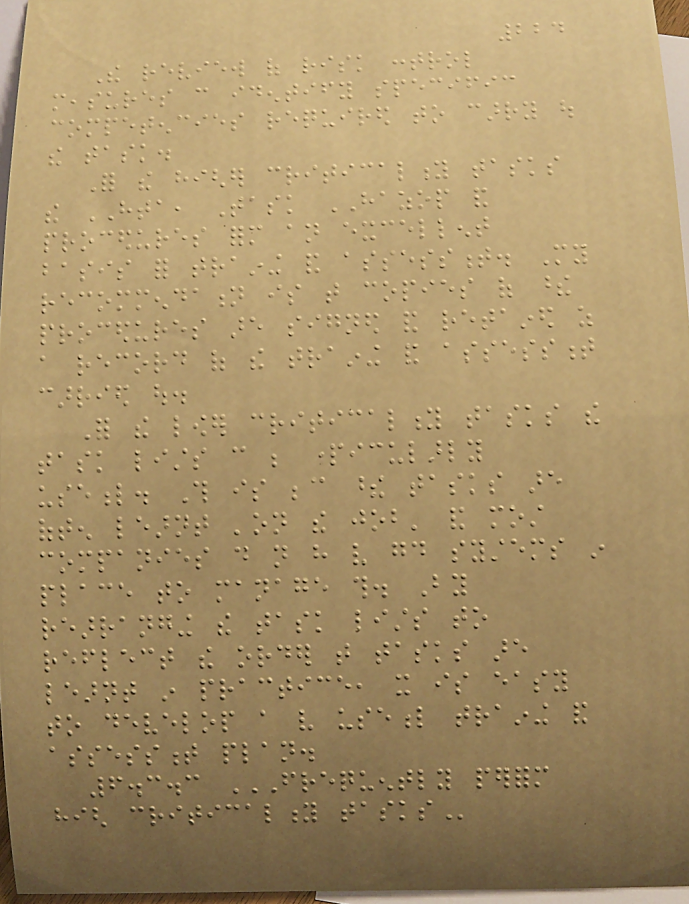224
The review of risk control
measures can identify specific
competencies required to carry out
the task.
For the higher criticality tasks
the HTA, Task HAZOP and
procedures form an excellent
basis for training and assessment. My
recommendation is that copies of these
procedures are signed and retained as
a record of the training and assessment
carried out.
For the lower criticality tasks the
task lists can be particularly
useful. This is because these tasks are
often learnt 'on the job' and most
companies do not have very good systems in
place to manage this. By
rearranging the task lists to
reflect the order that tasks are
learnt in practice, it is easy
to develop a very useful training and
assessment plan.
6.3.3 FREQUENTLY PERFORM
HIGH CRITICALITY TASKS
